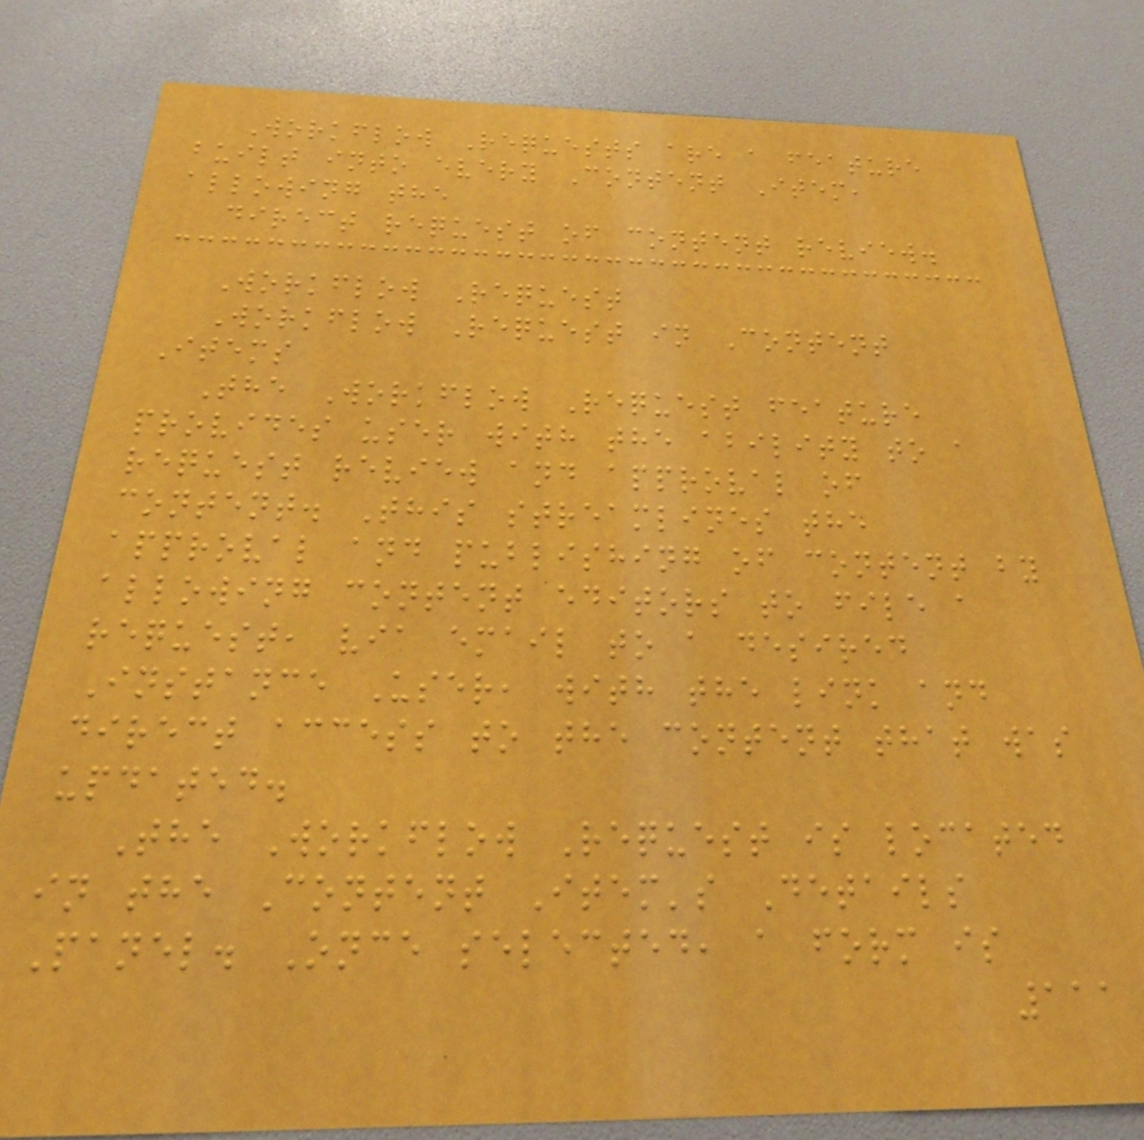Workflow Requests are a feature
built into every Content Item,
allowing the
direct request of content review.
Workflow Request
Workflow Request in Content
Items
The Workflow Request feature
provides user with the ability to a
request review and approval of
content. This streamlines the
approval and publishing of content by
allowing content editors to file a
request, via email to a desired
Instance User, with the link and
direct access to the content that was
updated.
The Workflow Request is located
in the Content Item's Details
Panel. Once selected, a form is
111
